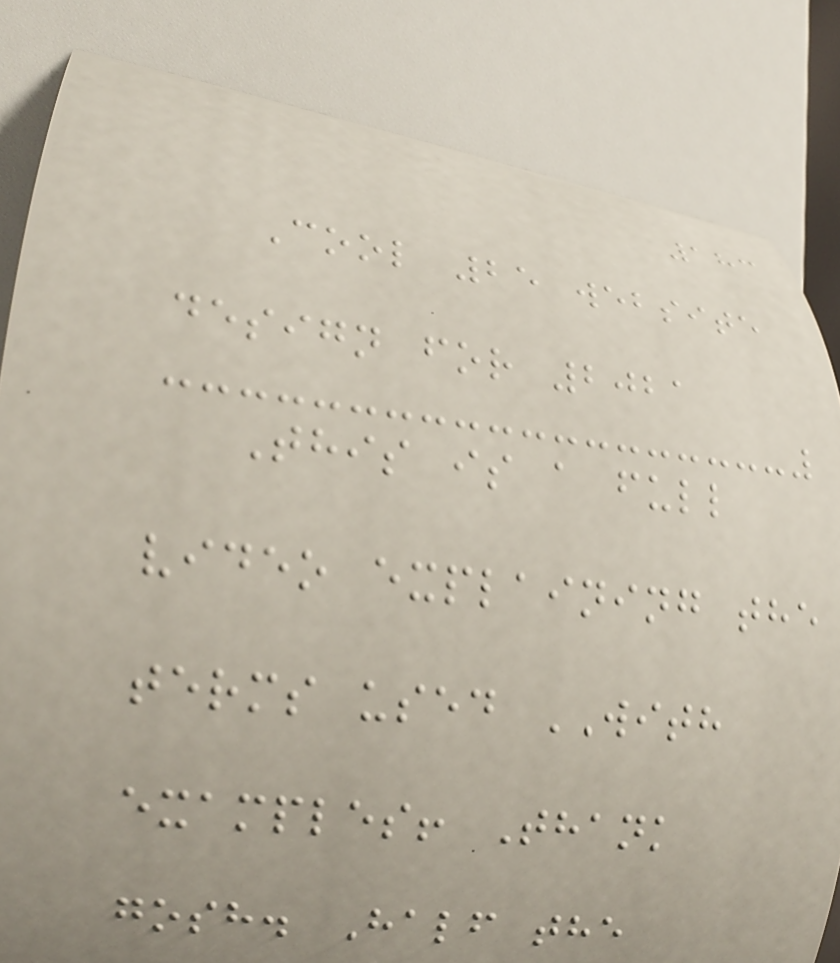183
Cool 25 website
design for 2021
This is a full
video explaining the
terms used WITH
examples! Thank
gosh. Half the
